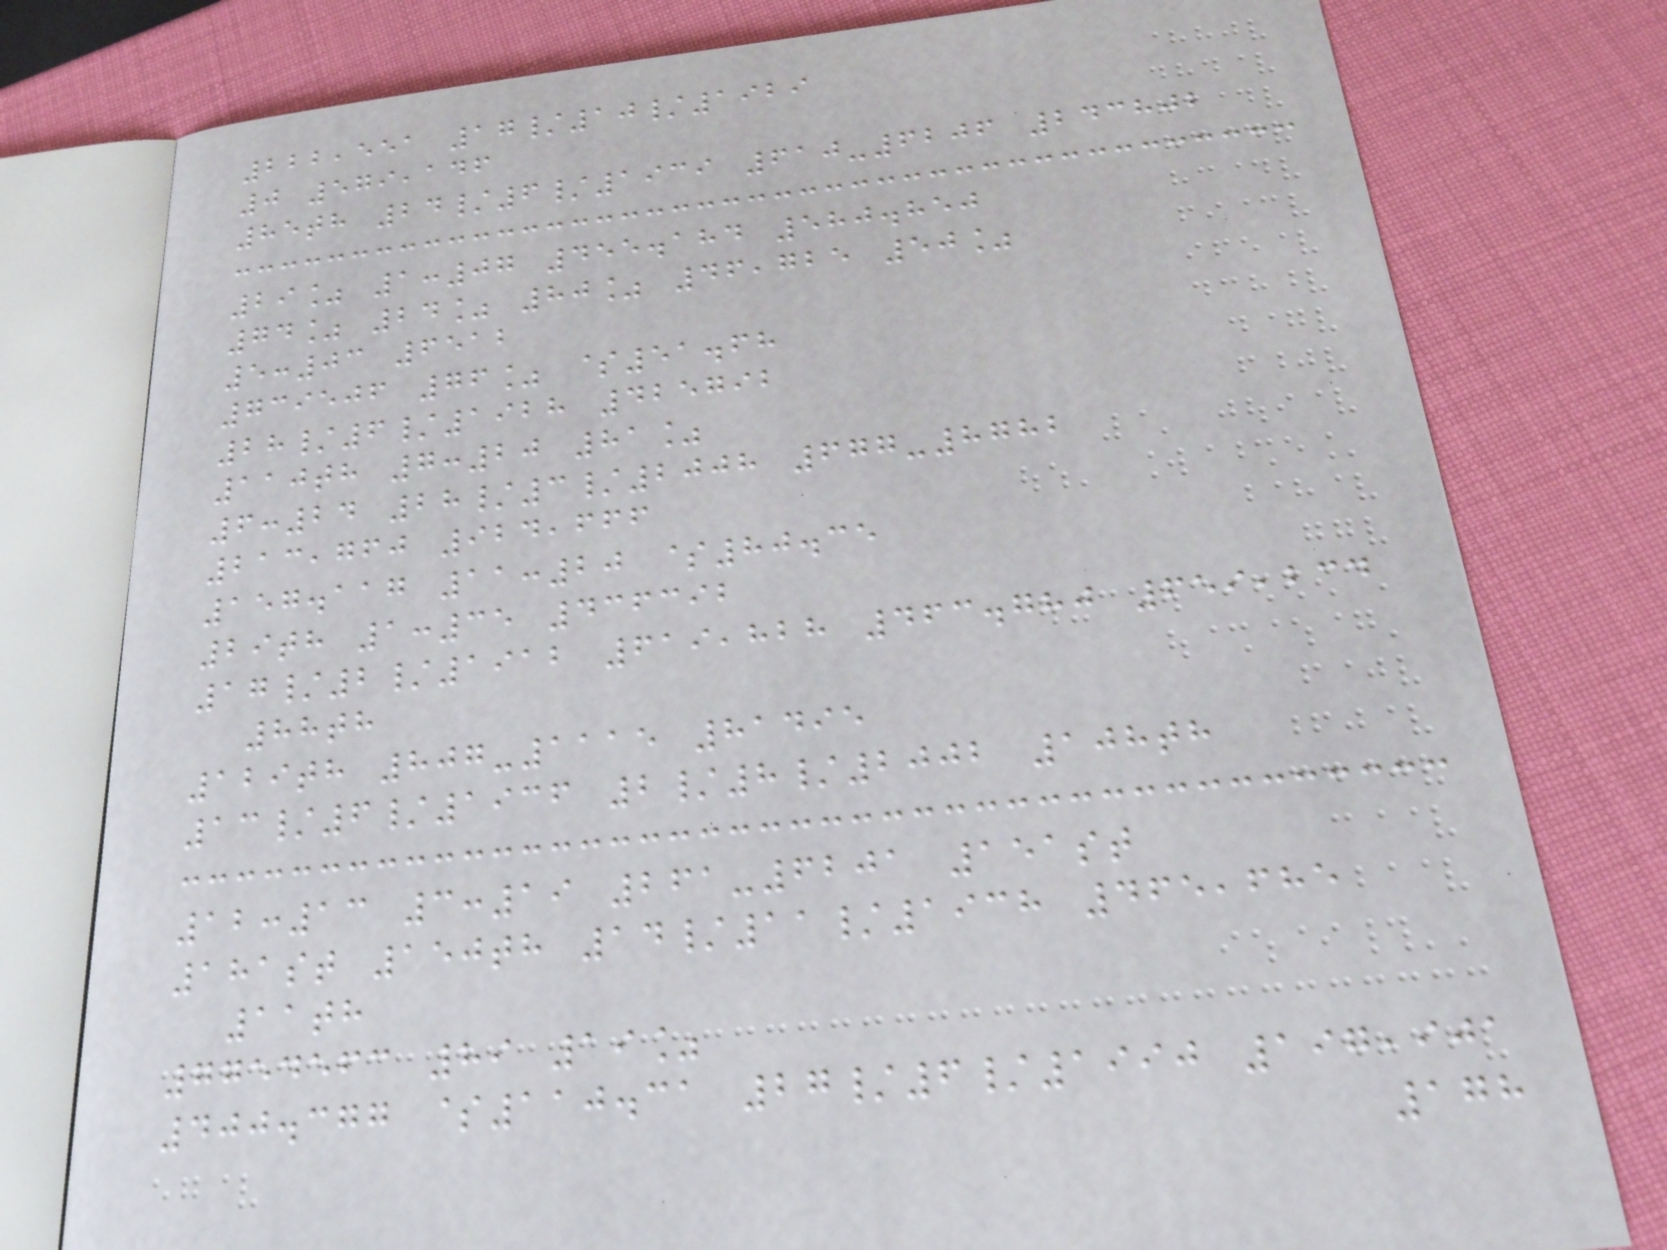222,551 17/10/1929
0 579,146
85th 24/6/1939 610-6206 243802
29% 1:07 455.184 580.850
74% 24% 80% 46,725 50%
5:03 6512
739506 76% $51.68
28/6/1928 425792
110th 7:20 81%
6:24 28/3/2008 677-8782
213,760 924,666
157.117 11:20 $80.35
29th 1:35 436392
17/2/1912 619,828 463.780 659,234
88th
129th 807-1115 81495
13/6/1936 2/8/2002 108th
12:13 3:19 261-6201 151st
181st 150th 14/11/1938 465,685
11th
7754563 89 19%
400.377 $110.31 27/6/1990 197,901
178
